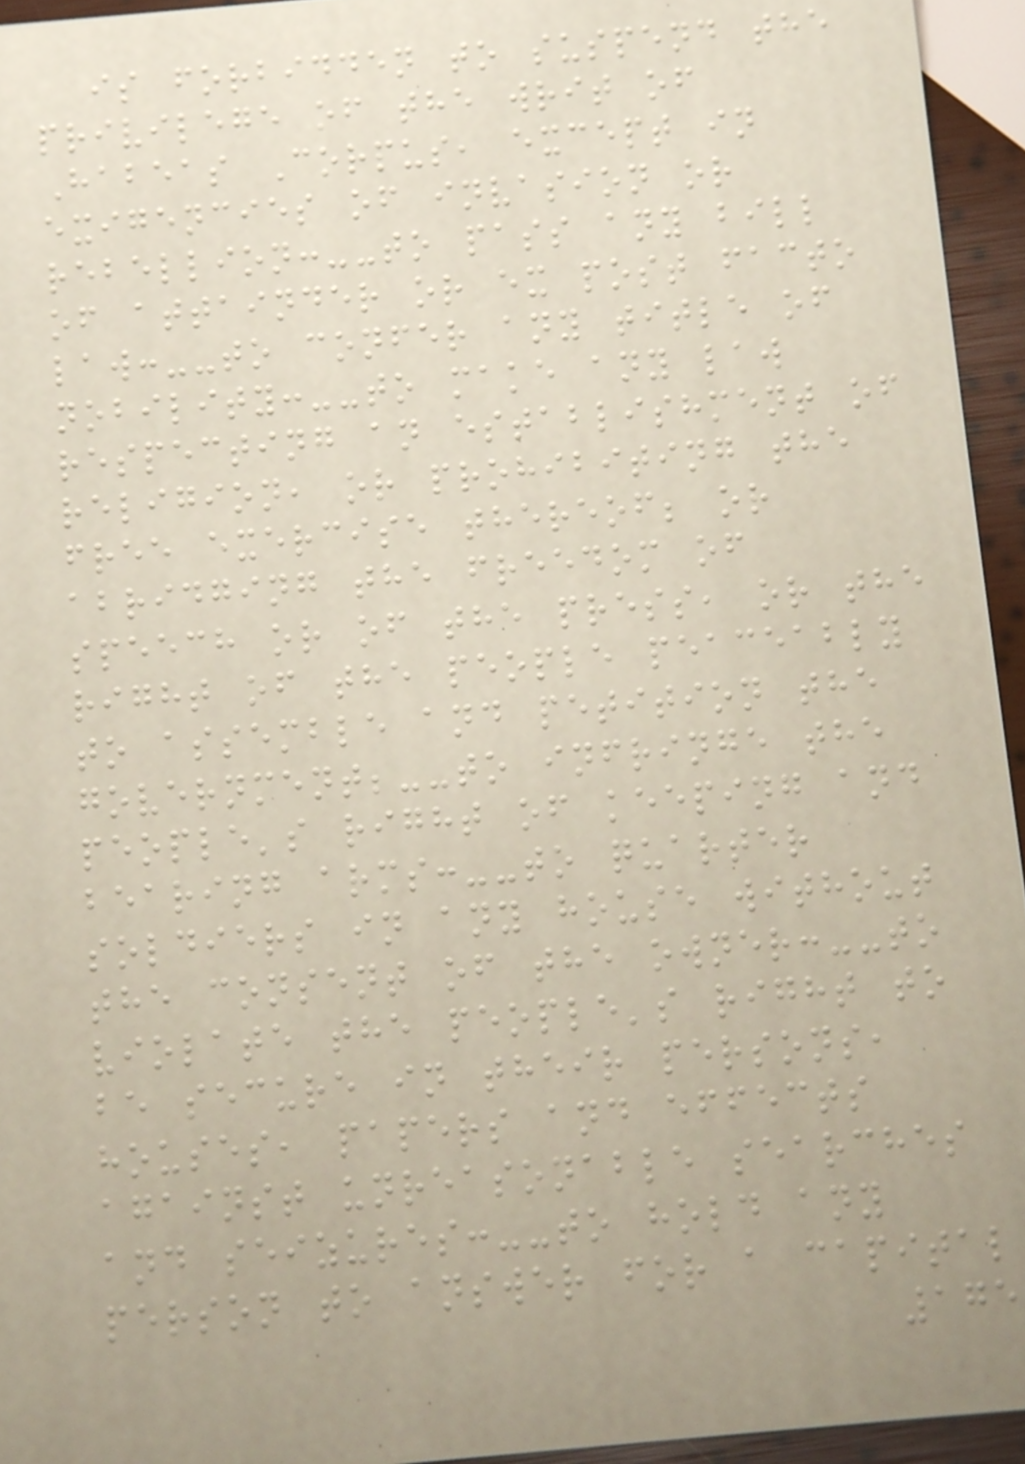is forbidden to suspend the
privilege of the writ of
Habeas Corpus, except in
exigencies of invasion or
rebellion:--to pass any bill
of attainder or ex post facto
law:--to confer any title of
nobility:--to make any law
respecting an establishment of
religion, or prohibiting the
free exercise thereof; or
abridging the freedom of
speech or of the press, or the
right of the people peaceably
to assemble and petition the
government;--to infringe the
people's right of keeping and
bearing arms:--to quarter
soldiers in any house without
the consent of the owner:--to
violate the people's right to
be secure in their persons,
houses, papers and effects
against unreasonable searches
and seizures:--to hold any
person to answer for a capital
175
